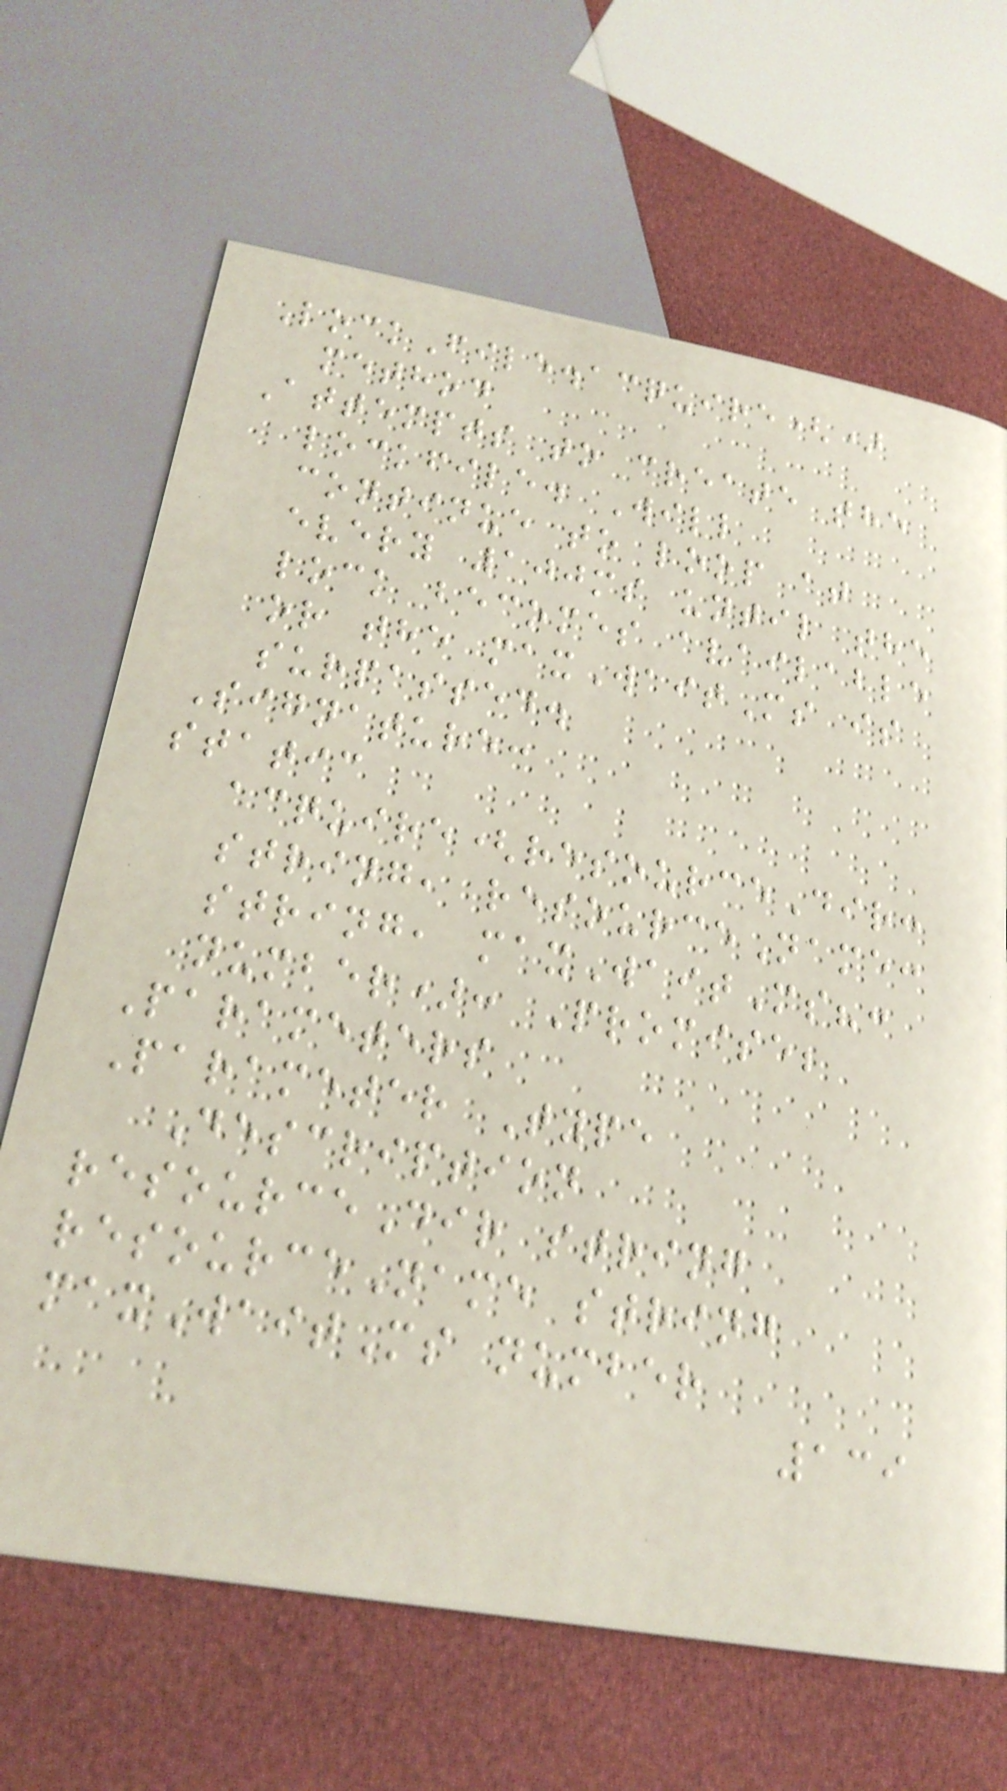LockFile.acquire()
method
Attempts to create the
lockfile. Will
continue to loop at
every 100ms until the
lock becomes available
or the maxWaitMs is
surpassed.
Signature:
static
acquire(resourceDir:
string, resourceName:
string, maxWaitMs?:
number): Promise;
Parameters
Parameter Type
Description
resourceDir string
resourceName string
maxWaitMs number
139
